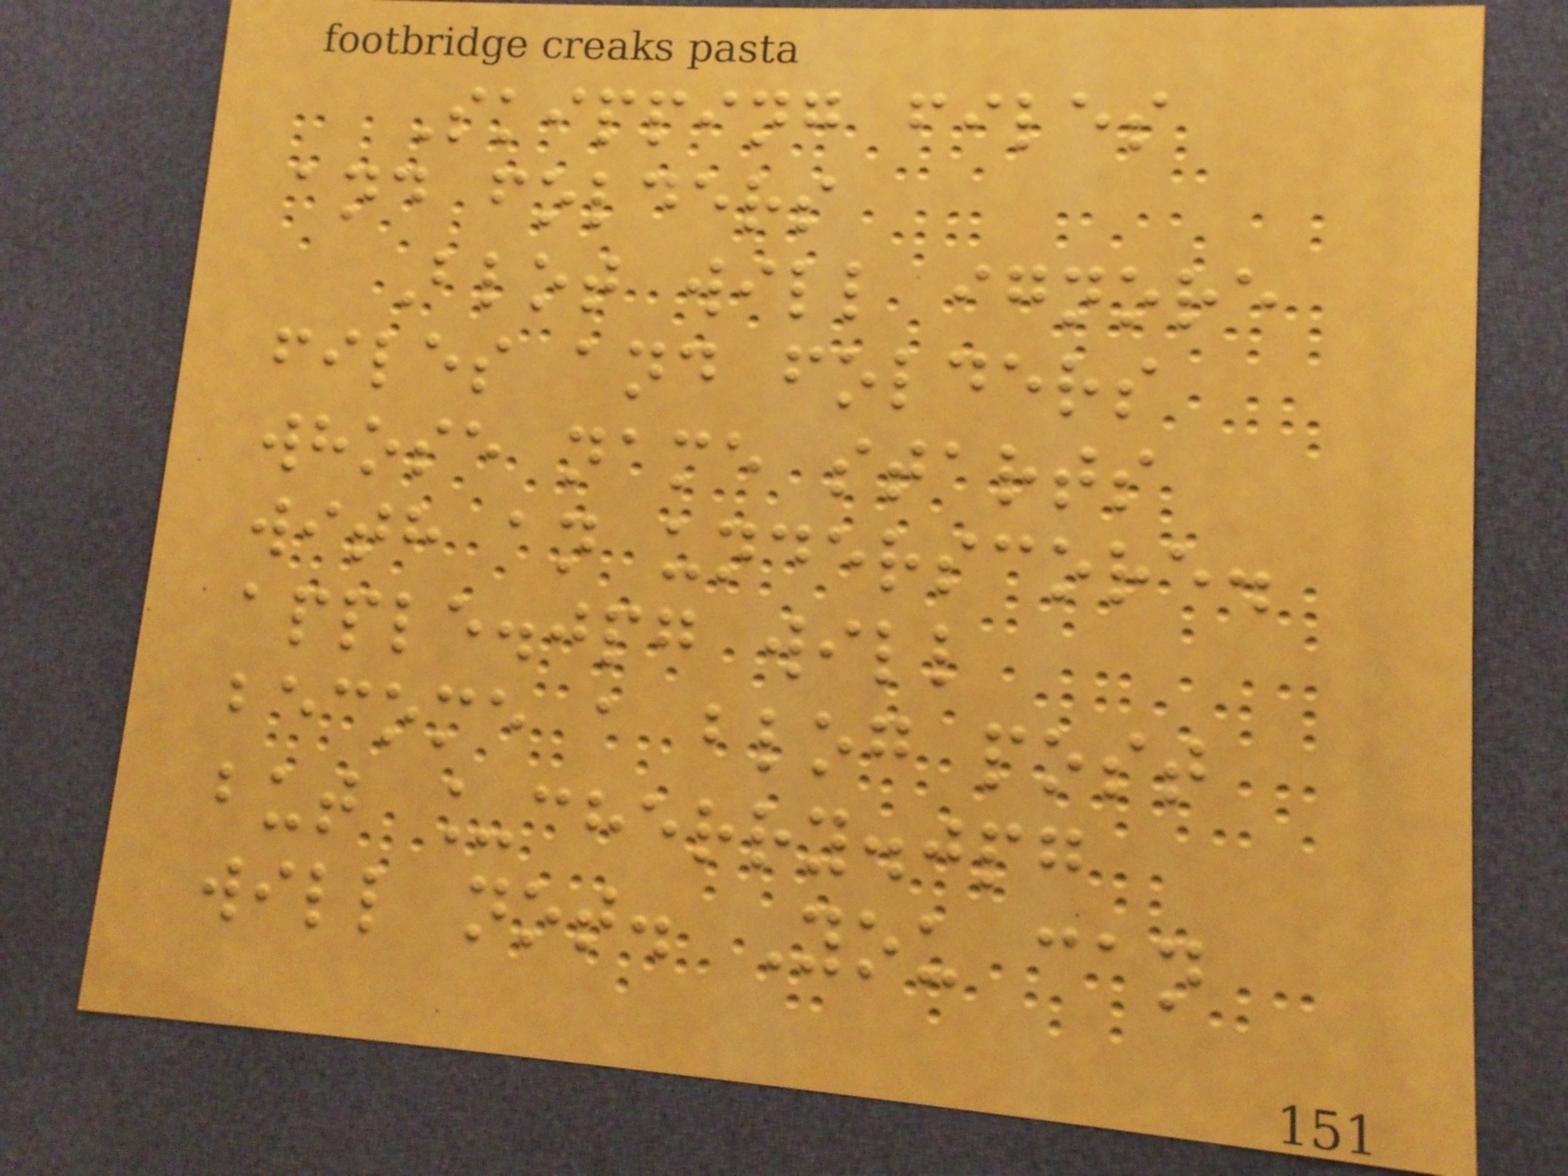Skipping files
and folders
Blot will ignore
files and folders
whose name starts
with an underscore.
apple.jpg will
become a blog post
but _cherry.jpg
will not. You can
